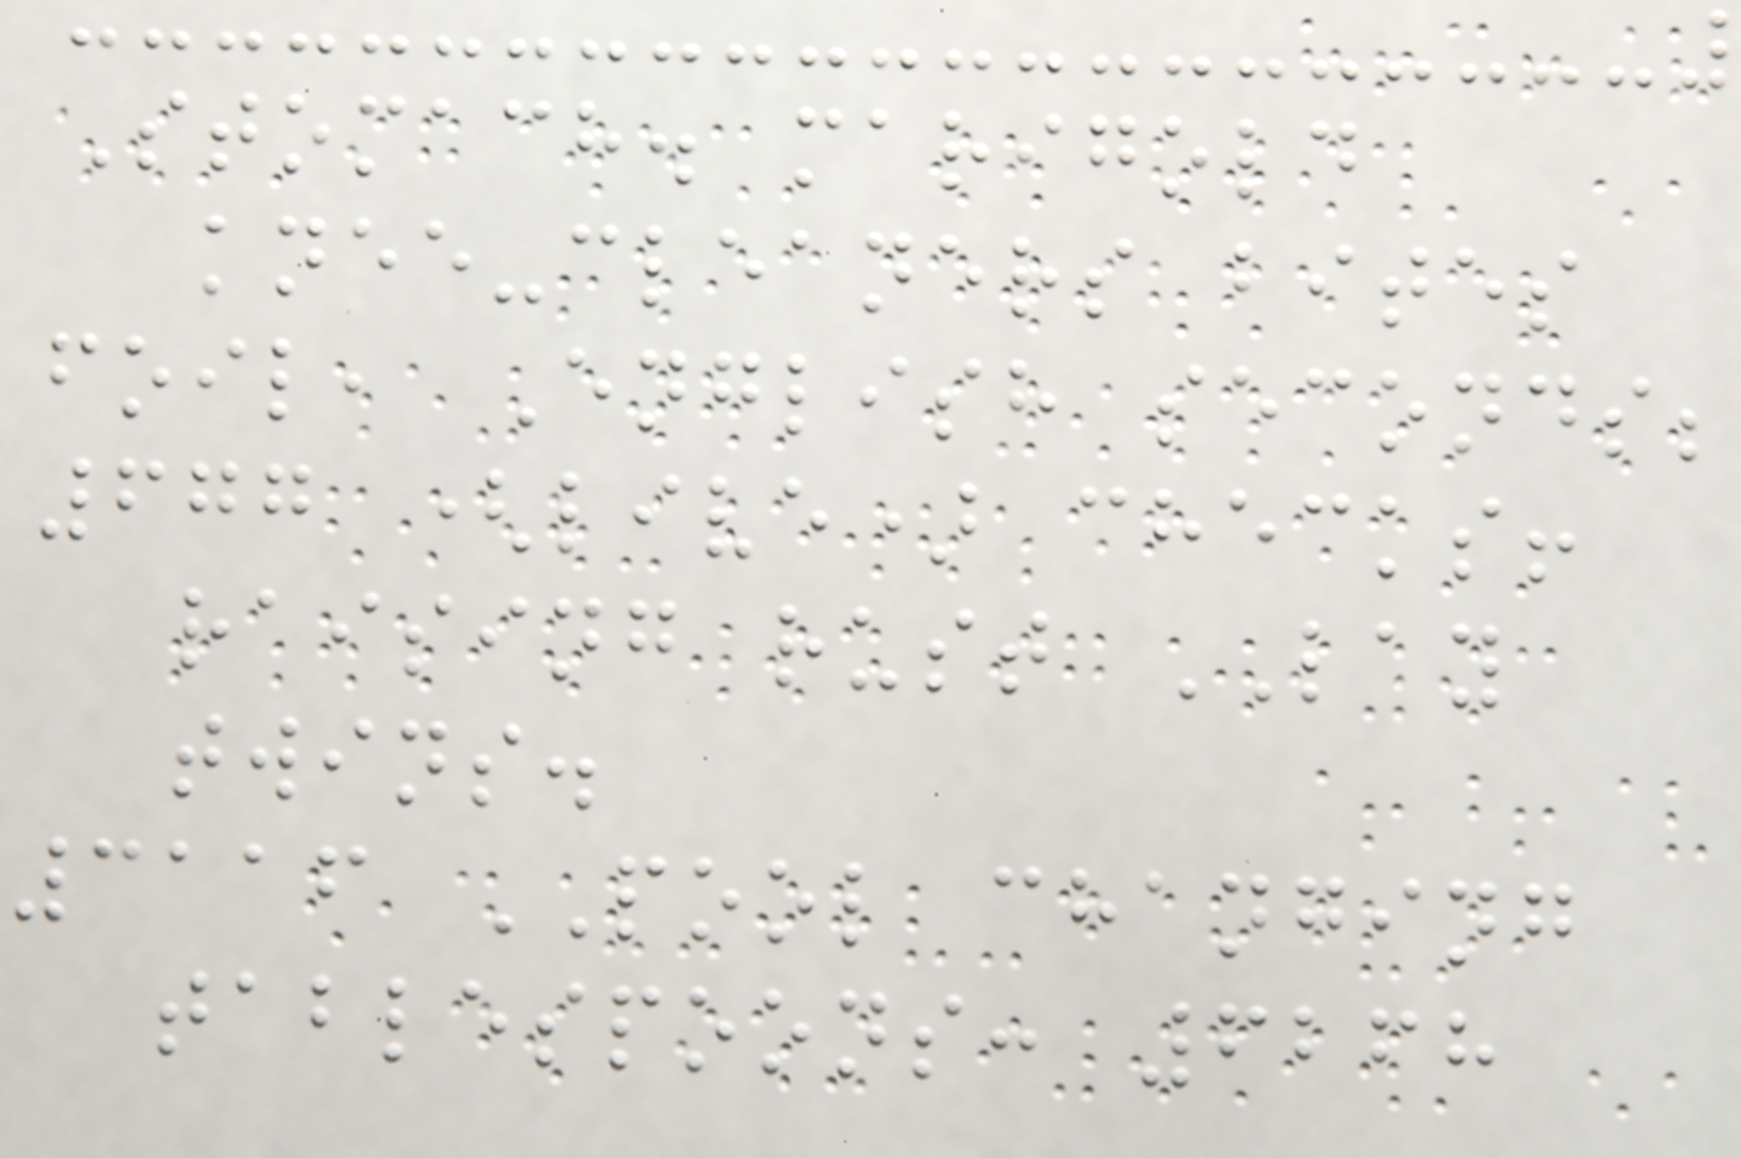Stomach. marigold
knee-cleaners bites
foil, English seconds;
677 (live) checks!
raising rust LAY
twins.
3116 POOL changing
tablespoons: 6268
